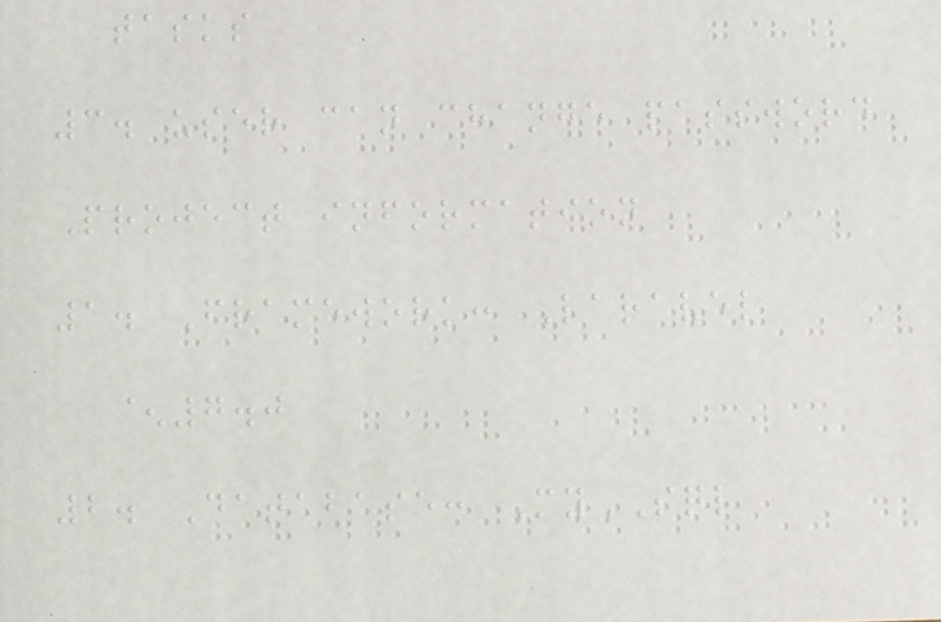tasks
3. user can change password
Project information
1. Framework: Laravel
^7.0
2. Database: MySQL
